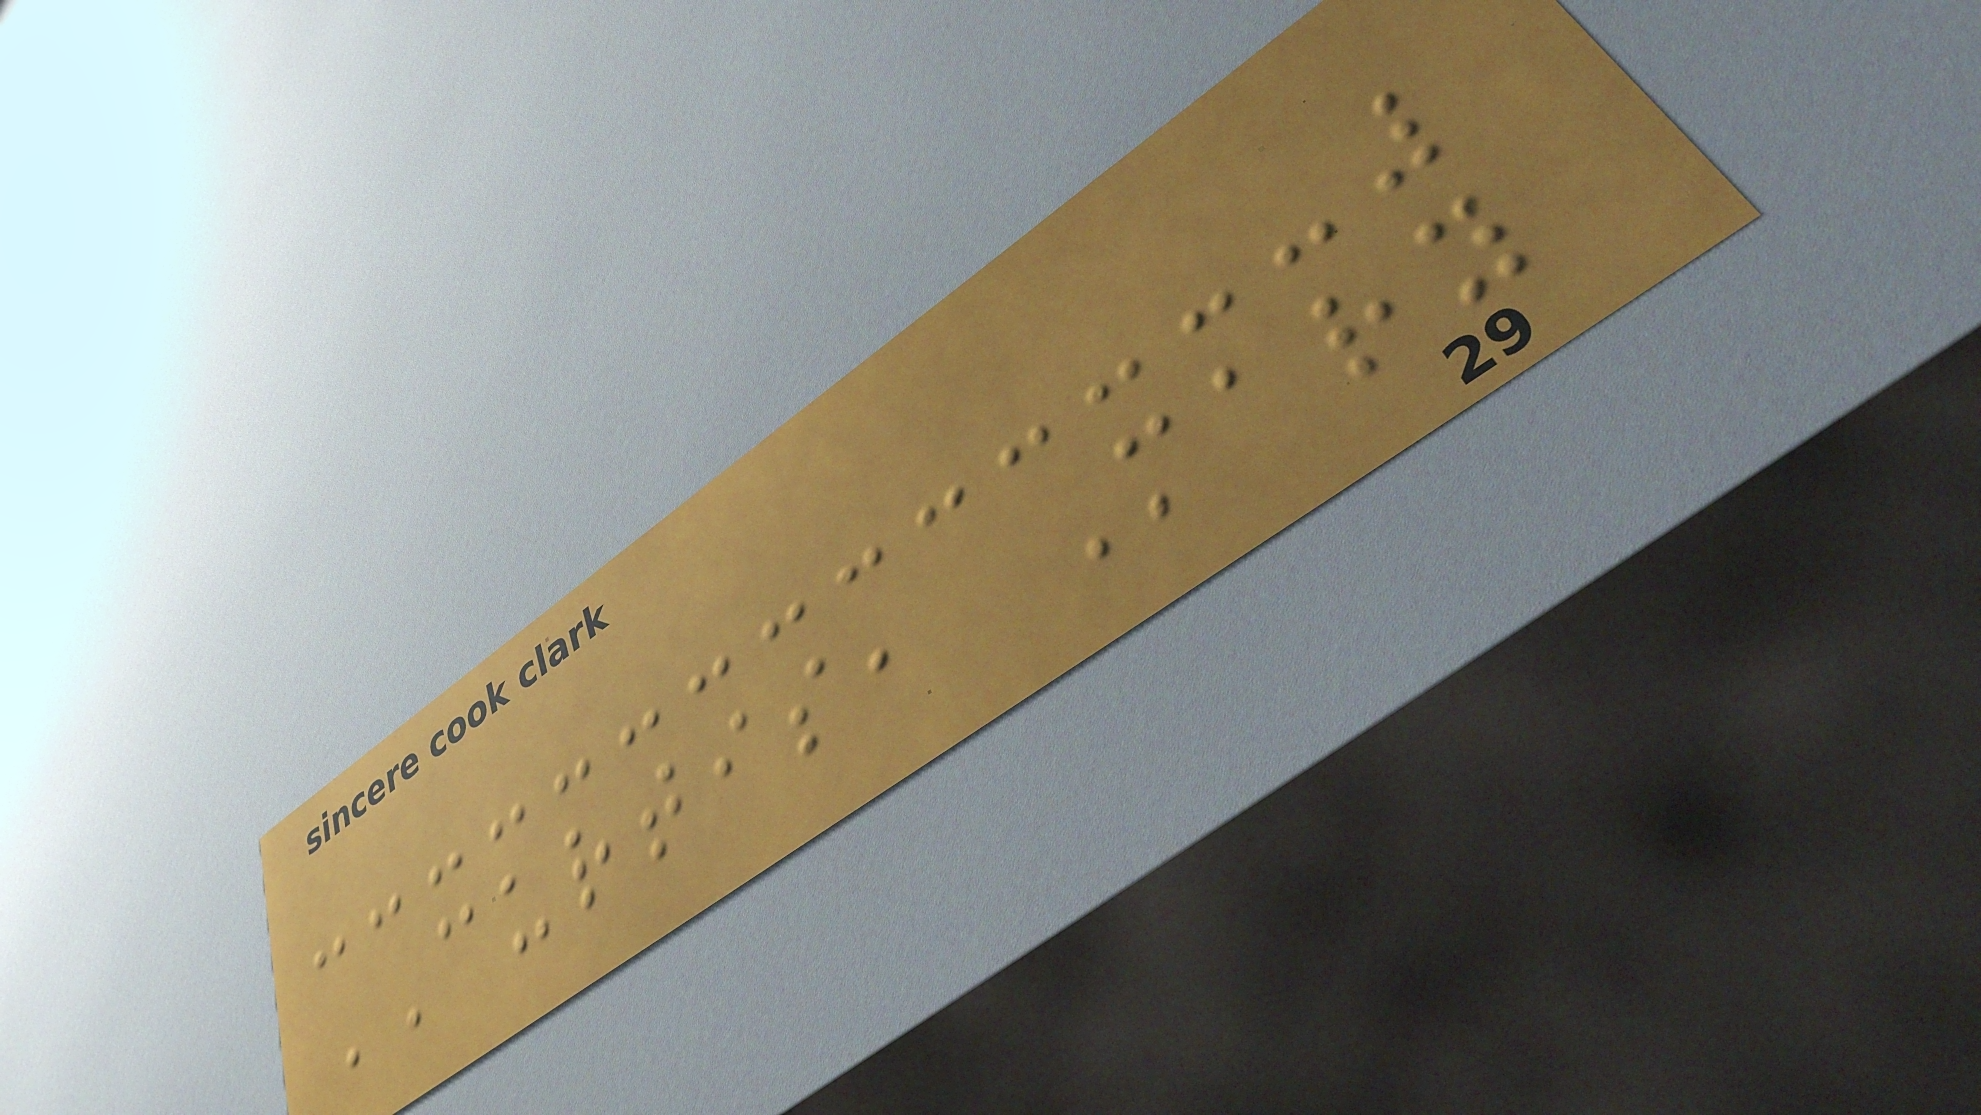CURTIS, Mary
